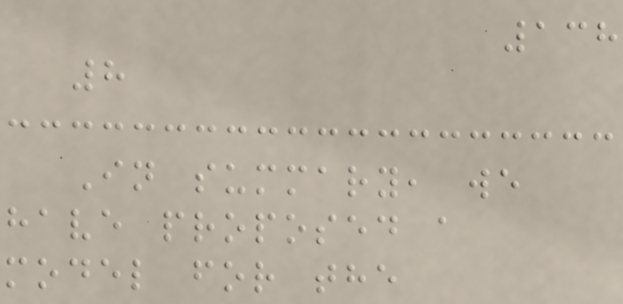138
8
In summary, we
have proposed a
model for the
